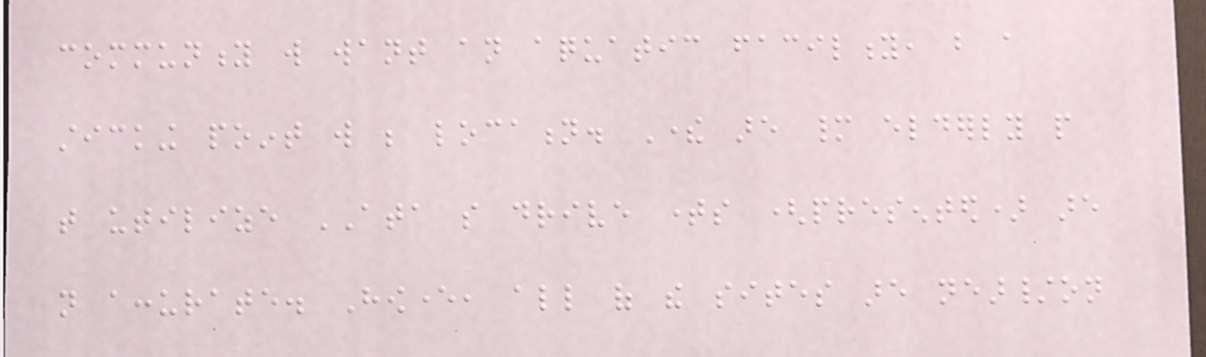community will want an aquatic facility, but a
sticking point will be location. There are many elderly people
that utilize ATA so drive times (presented) are
not accurate. However, all of the sites are near/on
